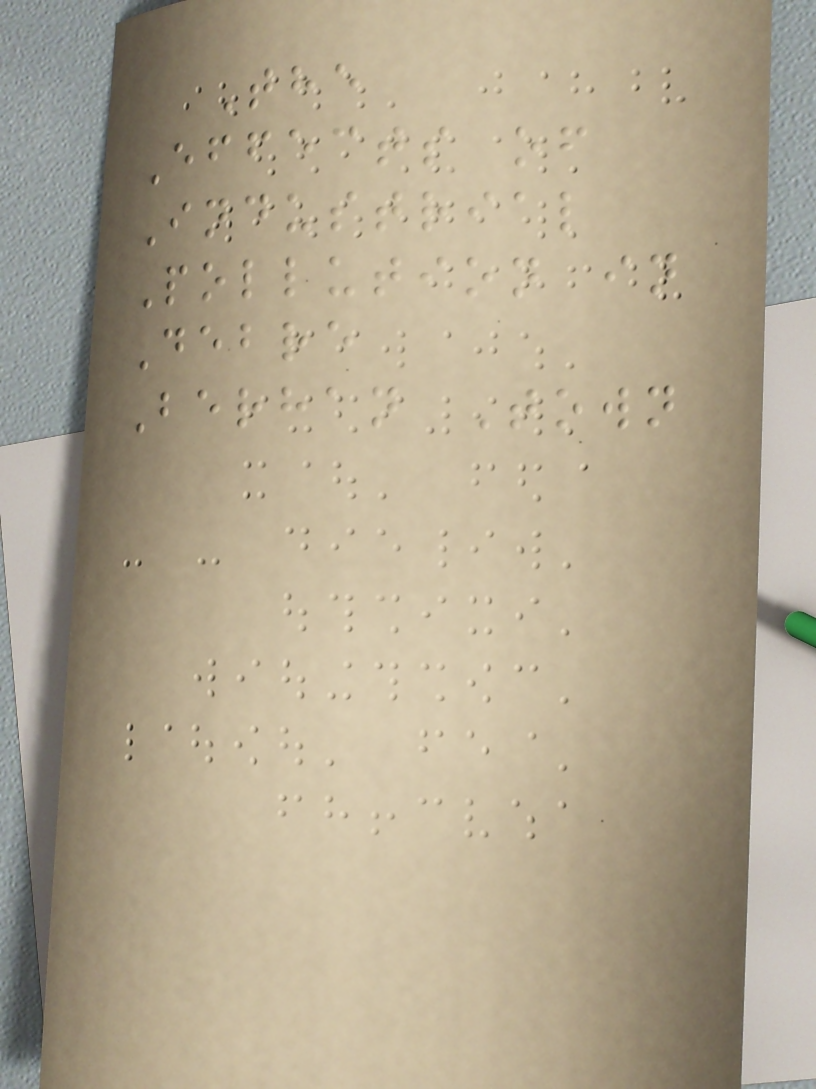The
Effects of
Industrial
Pollution in
Debre
Berhan Town
